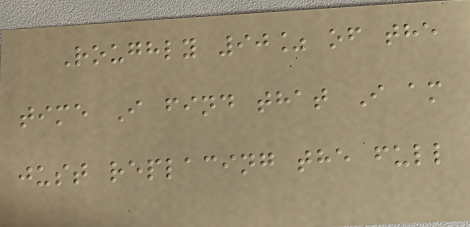Roughly 90% of the
time I find that I am
just replacing the full
